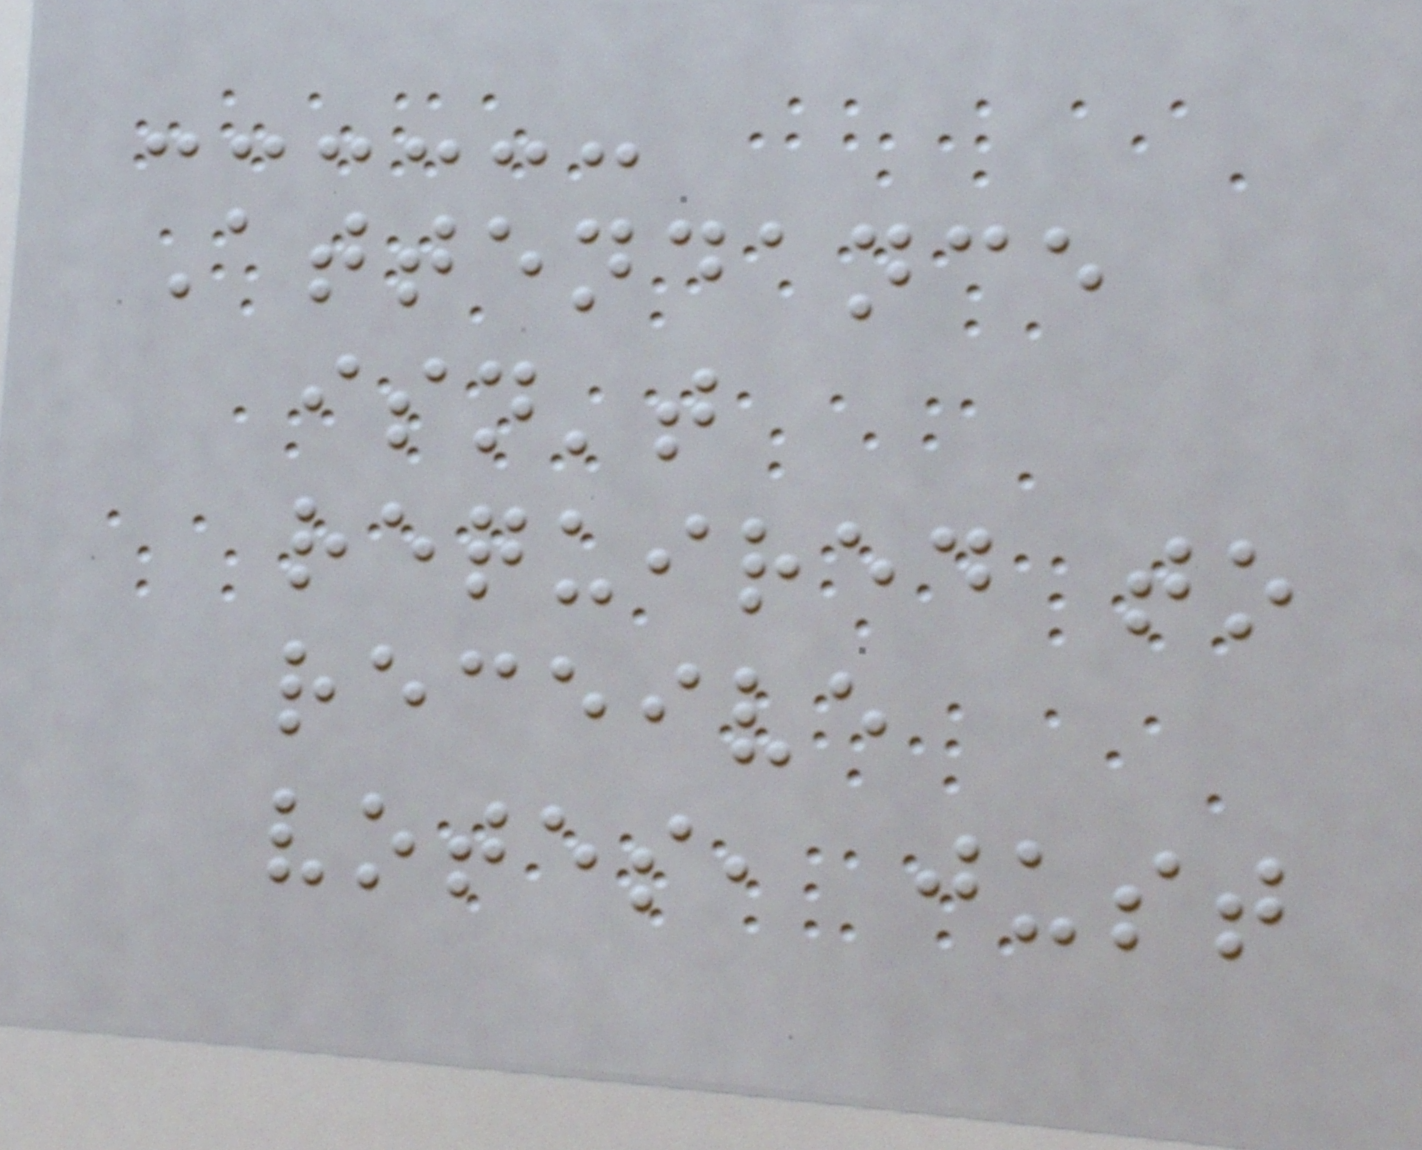Attendance
isn't
required to
receive
votes, just
